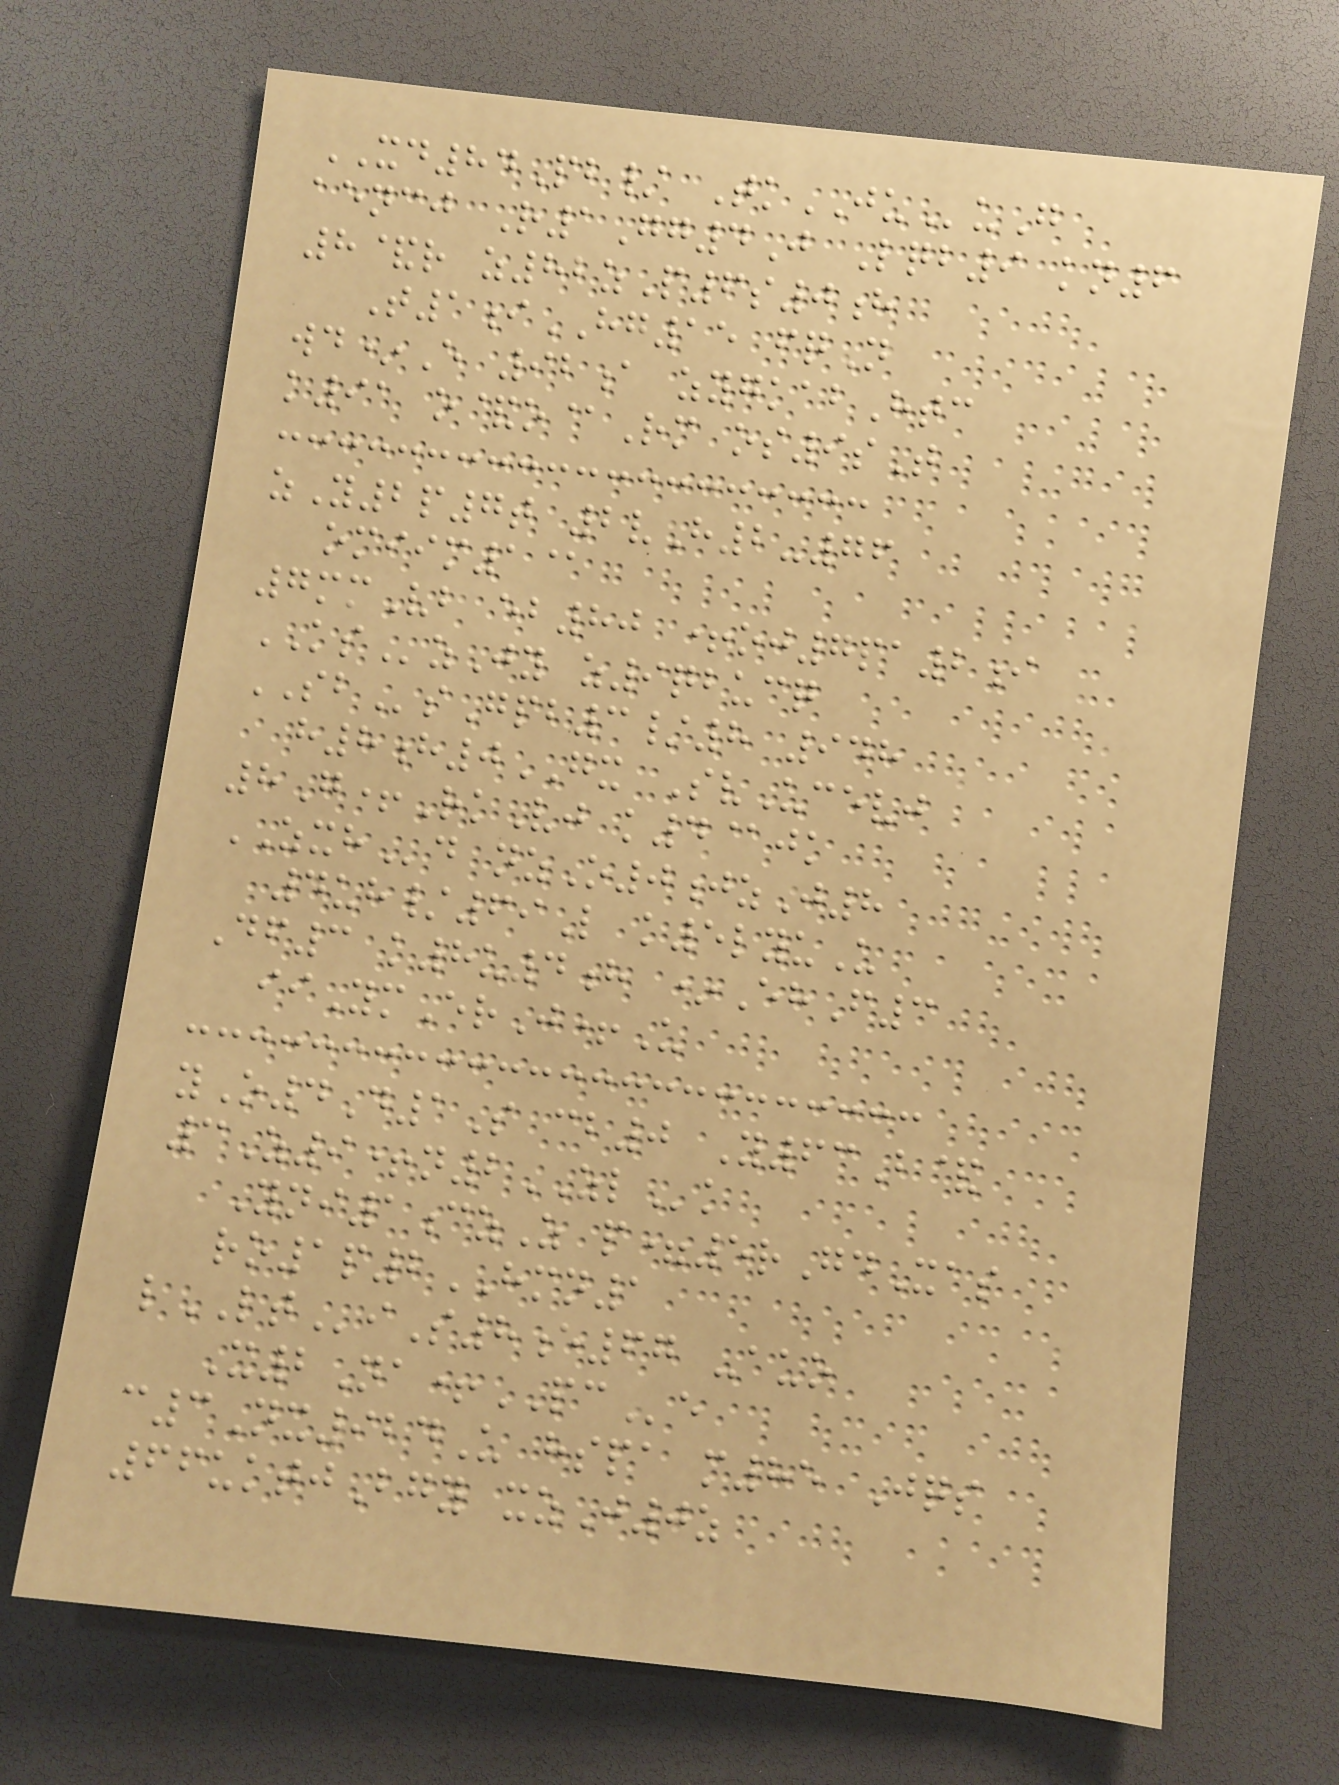XD84Pb/ TkJUuG
aencj R1Gg4J Lqb9 kn6
8&r z82zP6s0h
T1iHG15 fqN
wd*E 92a zygkabHtc
k91 o&o@Rm os9sT
zY2p7t 2vH2-76
omiim1@
7mmVb eb80 +oj7pa2i
KSzJy z9qbucq
SBsGpb3/8 948
h8h0GX SvUcevj
8G+RkVj k4@jk
ZXHd nzO0jzJ8
4uh/69L k5lyuU
Df3 k8u4h *EhF3
iiYmErJ+U
yO4D1S cb0 Y63B&
3Z9+n2ZLk
Yni1czZ p=5rGdXas
ro1p2HMN1
lLTiS8e67 -auo
X2Na+PCe
c3Nx924U hspa m85 Jqs
66uktjBgy xzJ0z
